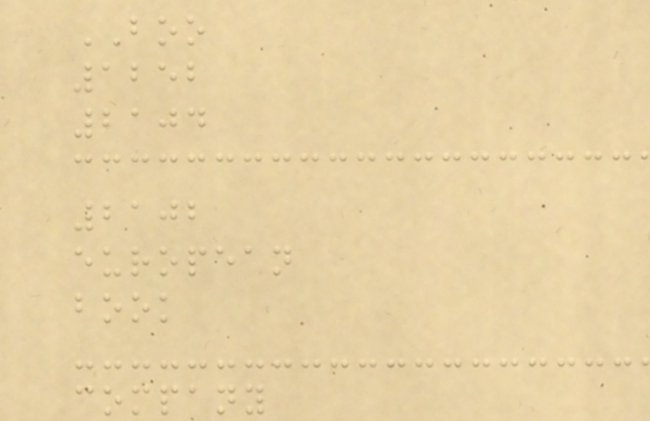BOO
1252
2104
2102
european
book
company
